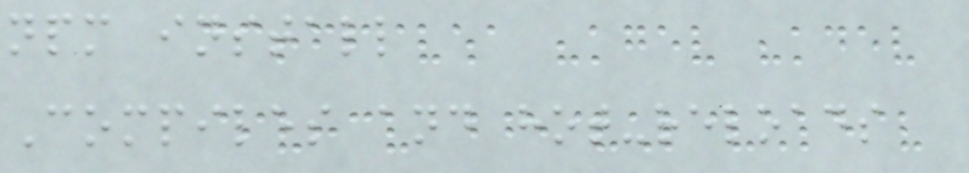npm install
Compiles and hot-reloads
